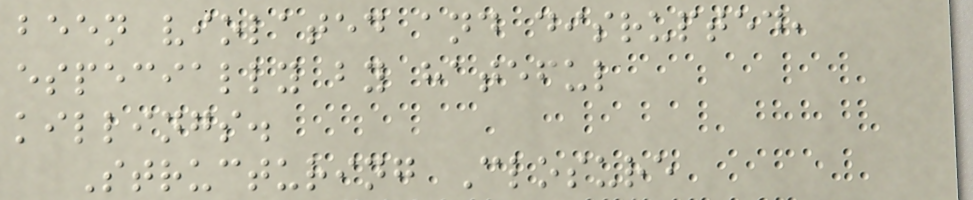been violated and disrupted,
especially by hateful
killings.
Structuring Closure
